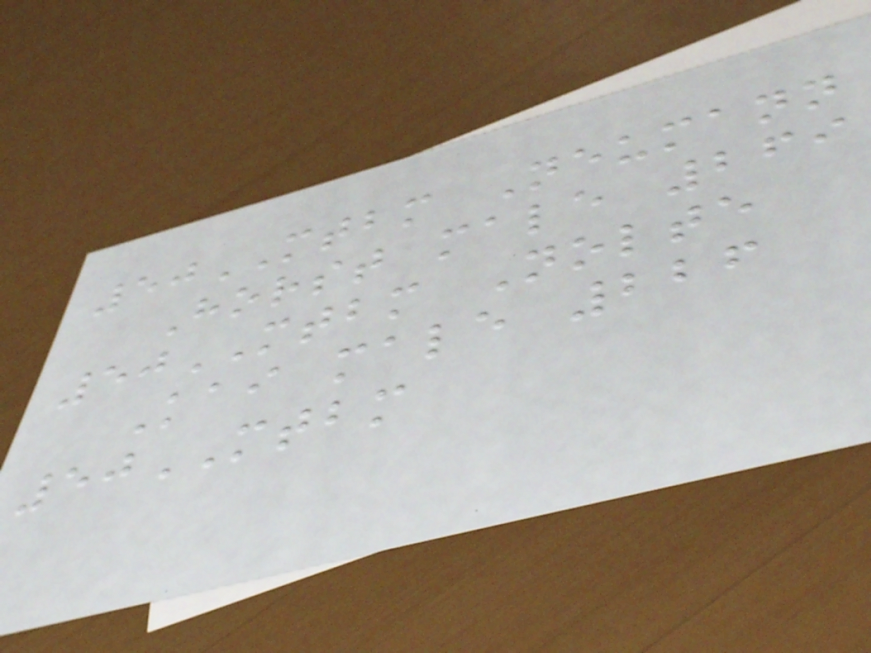50MTBM Neumann
Horst male 269
50MTBM Nolte
Kai male 226
50MTBM
